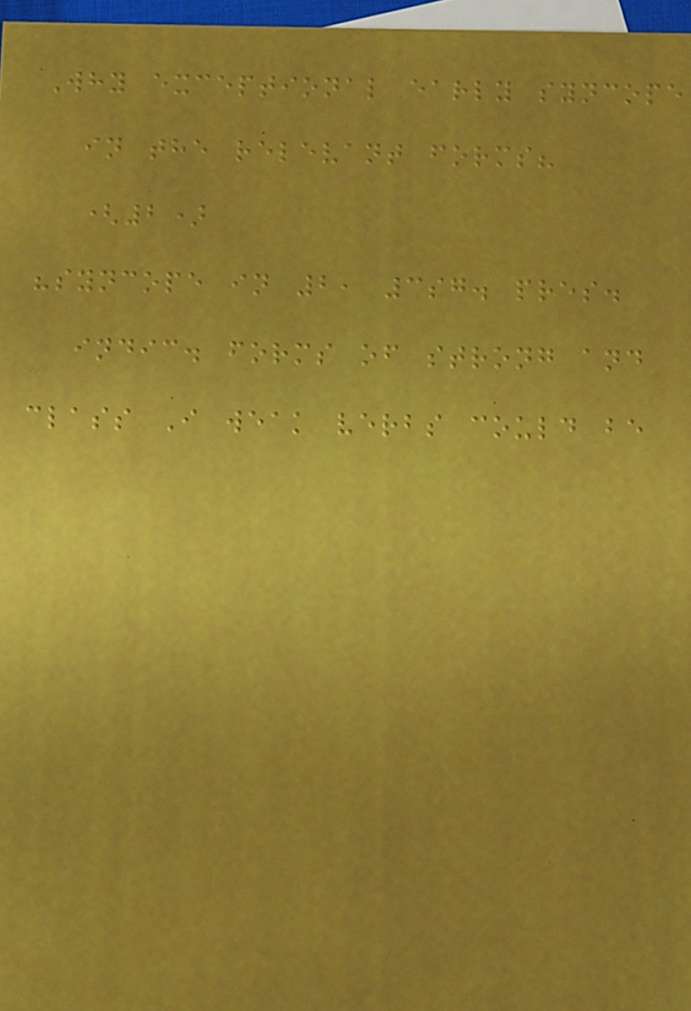Why exceptional early syncope
in the relevant forms?
(2)
"syncope in 2, 3sg. pres.
indic. forms of strong and
class I weak verbs could be
